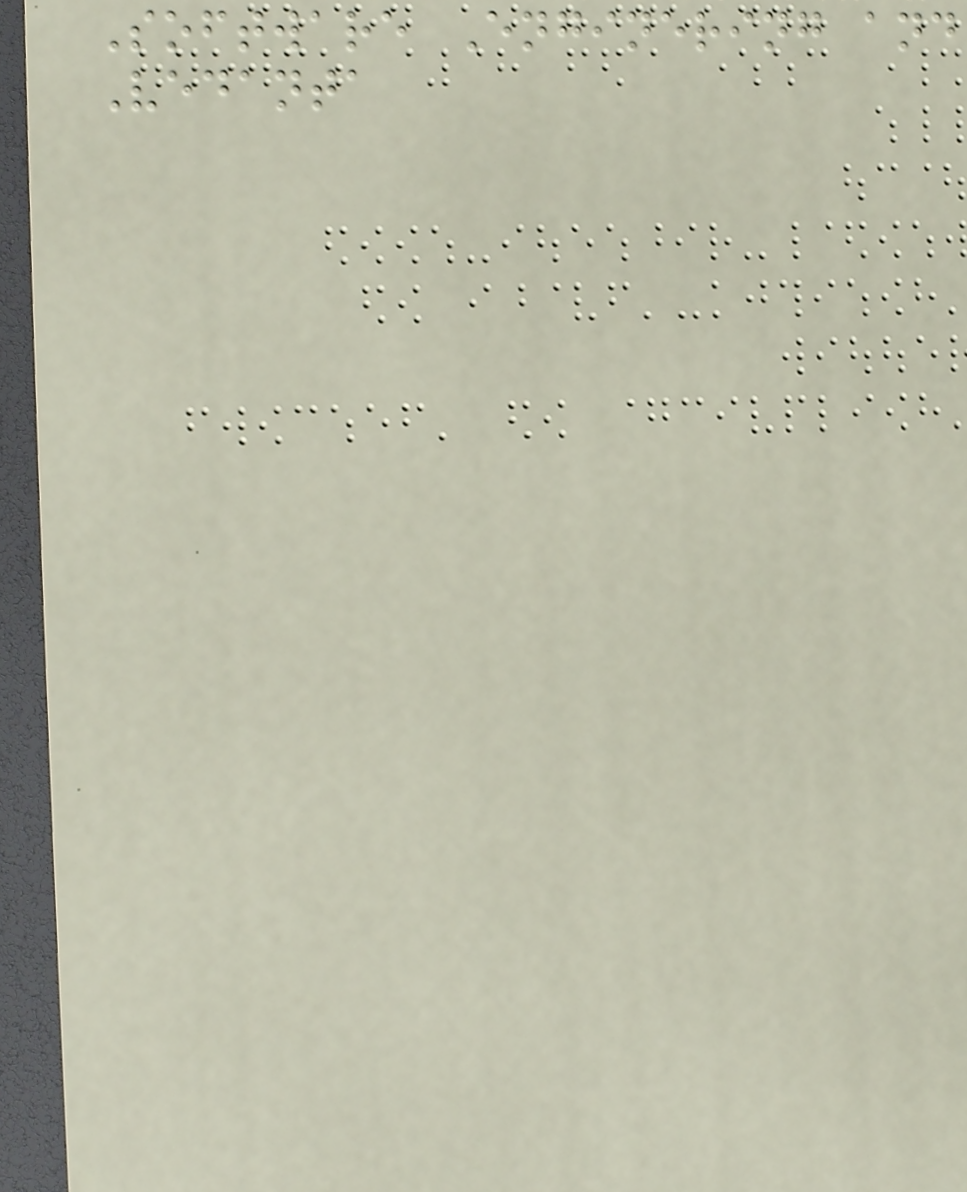Software Enginering and
Vedanta
